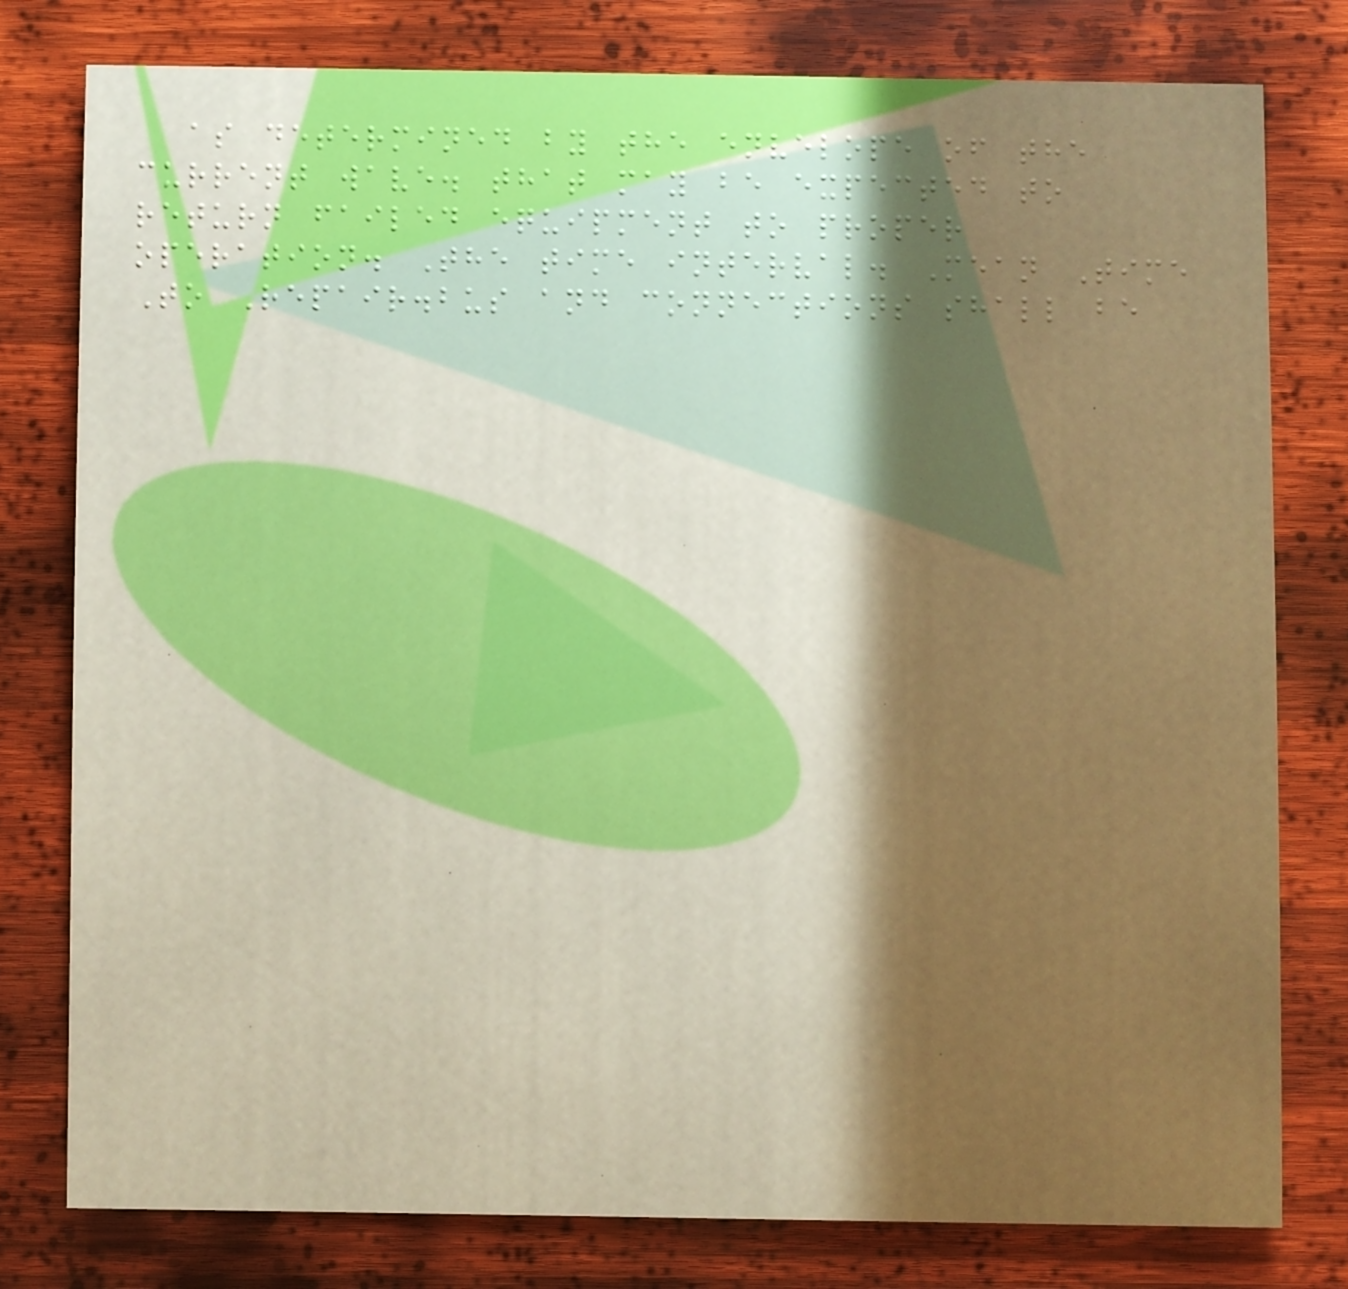as determined by the envelope of the
current wave. that may be expected to
return failed equipment to proper
operation. The time interval. Mean Time
To Repair.bus and connections shall be
